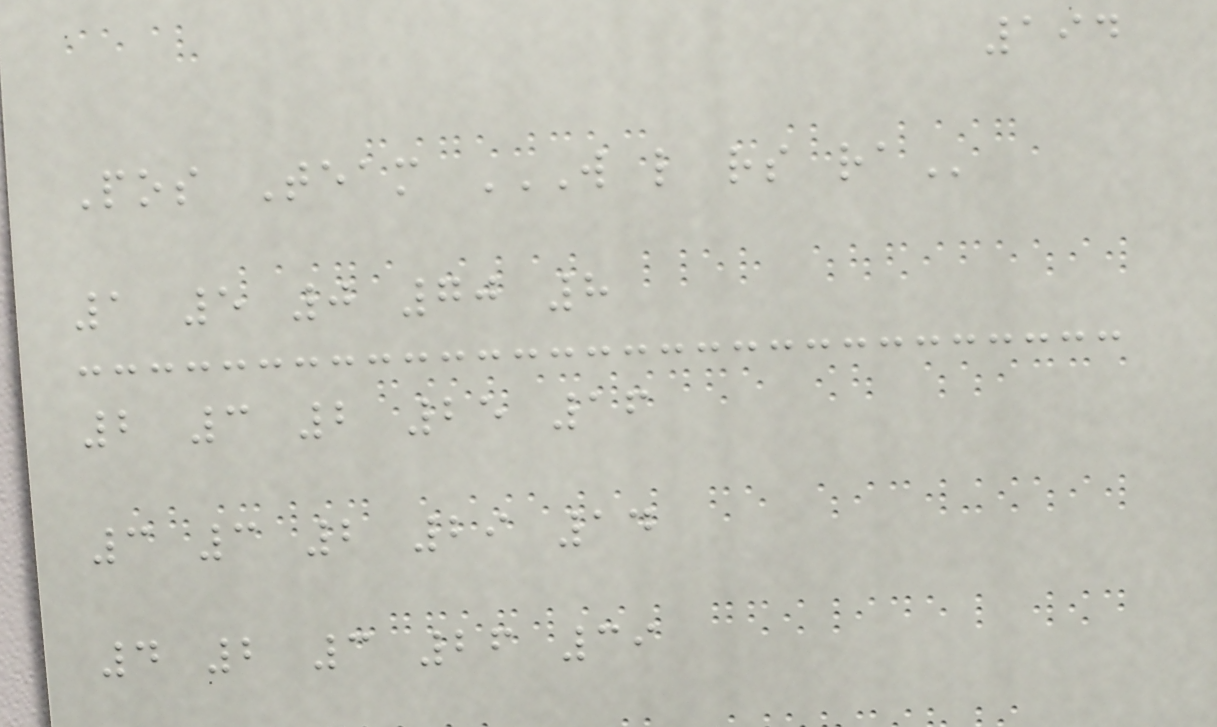194
Pos Team W L RS RA
1 5 0 70 8
2 3 2 25 16
3 3 2 29 14
4 2 3 26 39
